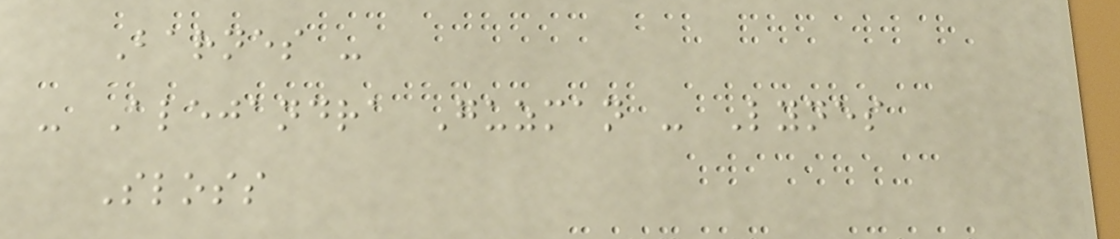Barnes -
- Alejandra Guzman - Lynes
Sloss
